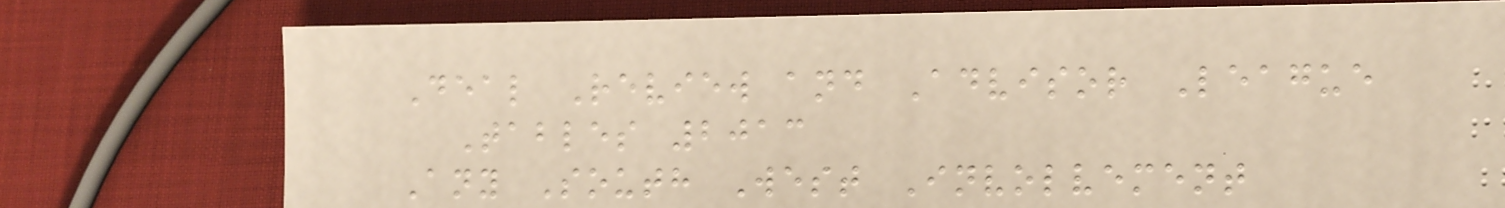Deal Review and Advisor League
Tables 2013
Any South West Involvement
